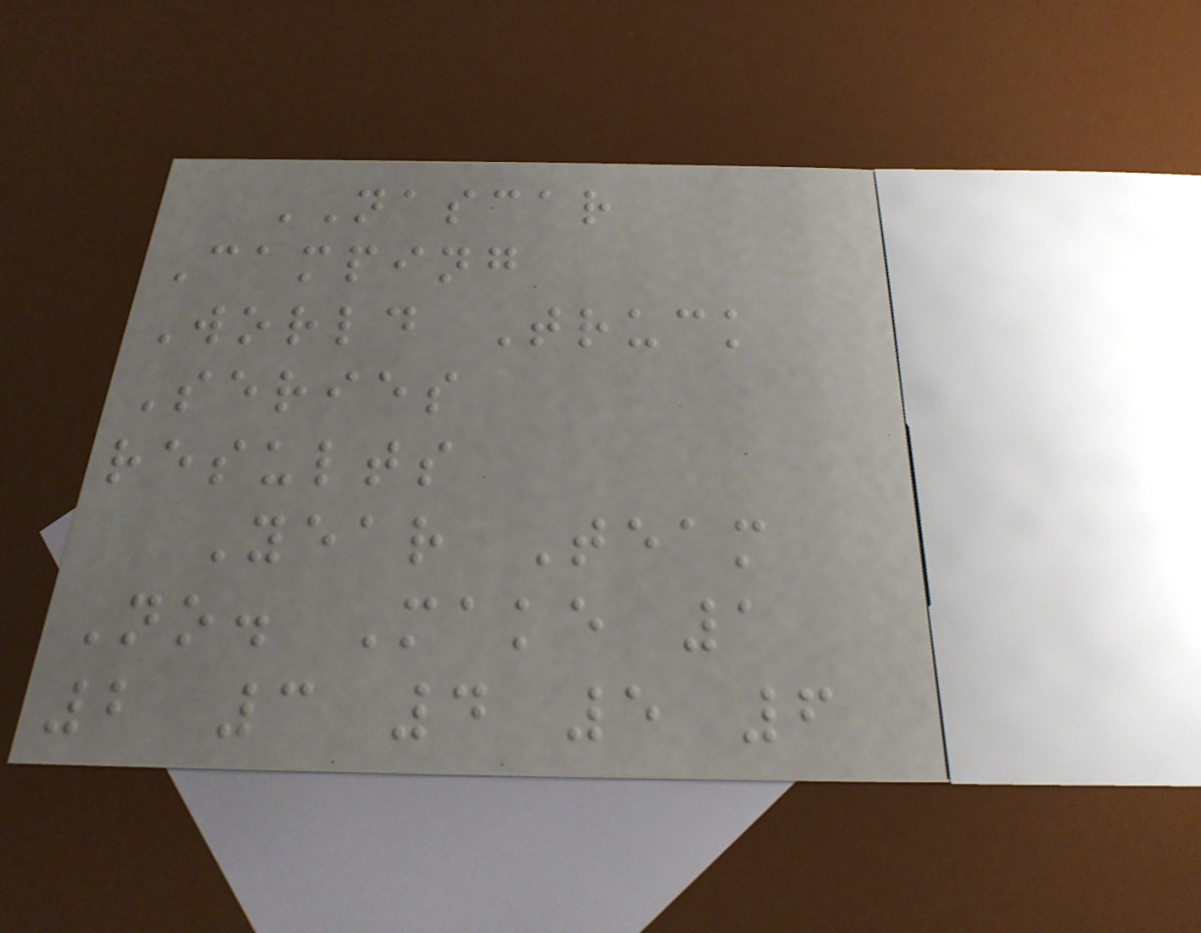NASCAR
Camping
World Truck
Series
results
Year Team
No. Make 1
2 3 4 5 6
